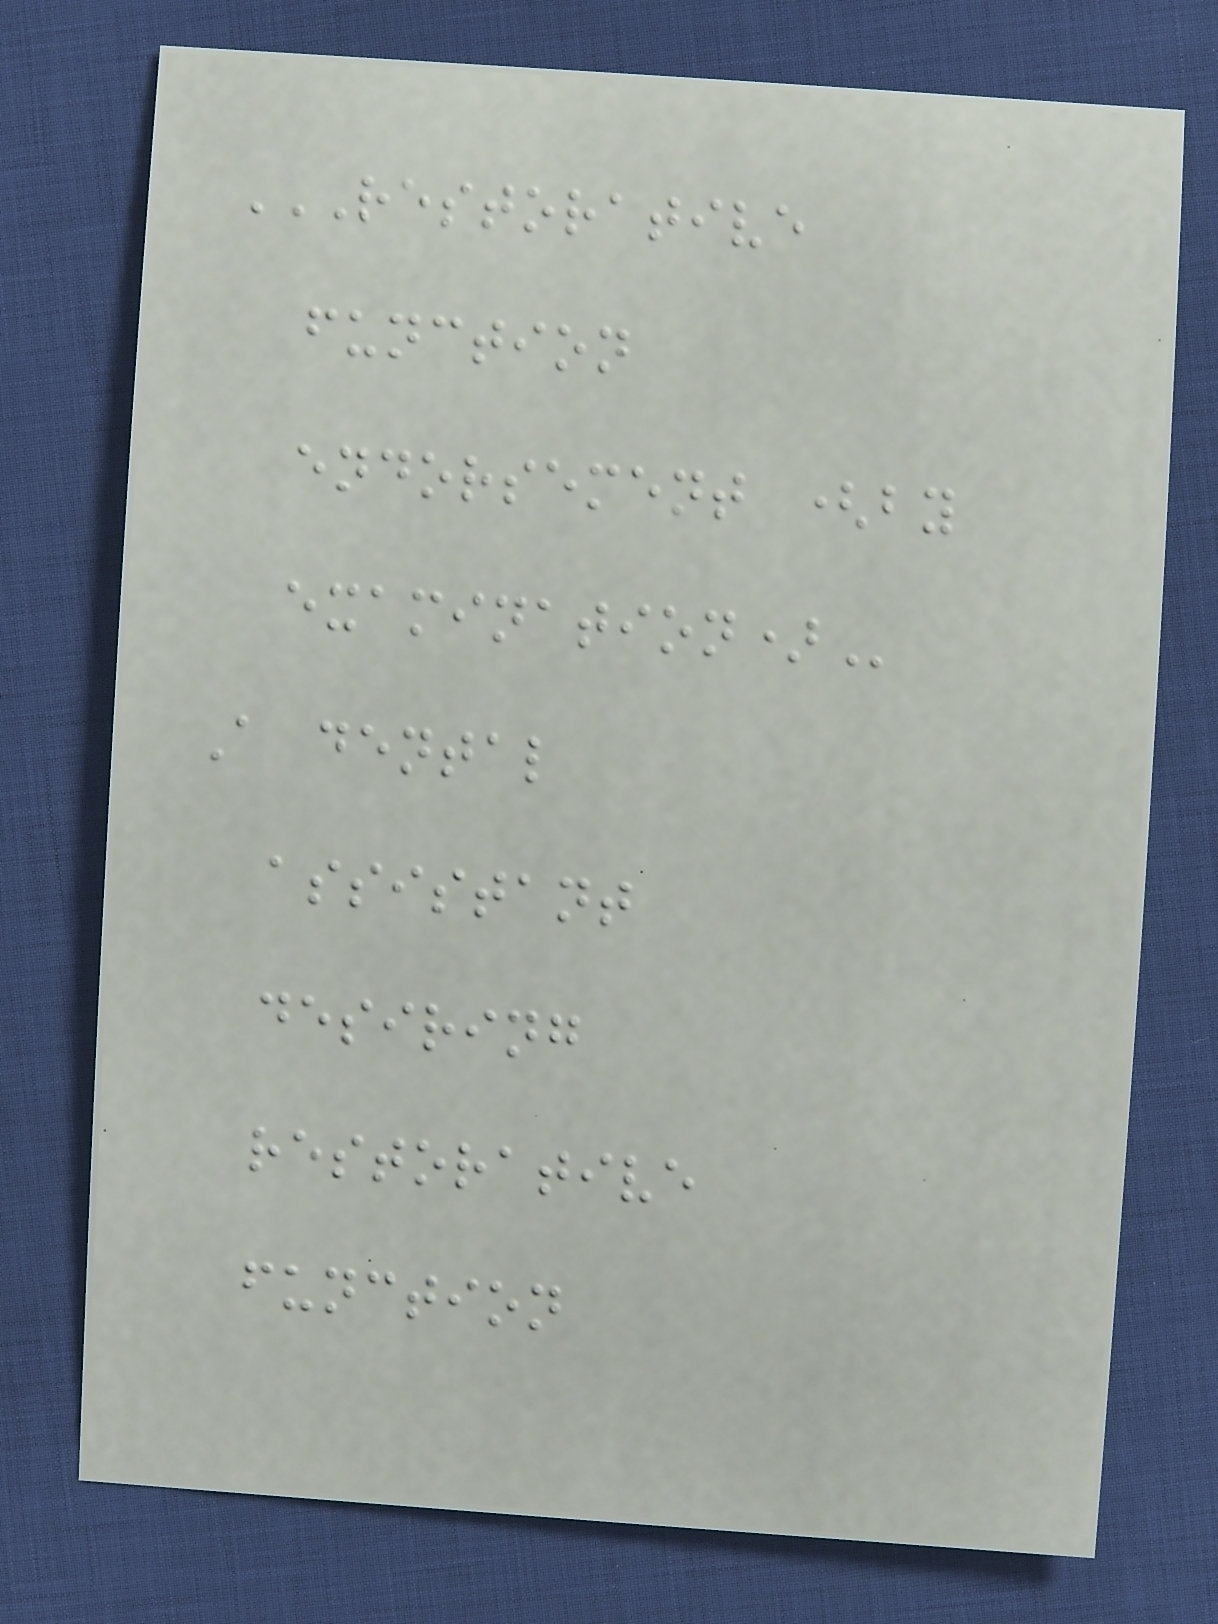RESTORATIVE
FUNCTION
ENDORSEMENT (BY
EXAMINATION)
A dental
assistant
desiring
restorative
function
